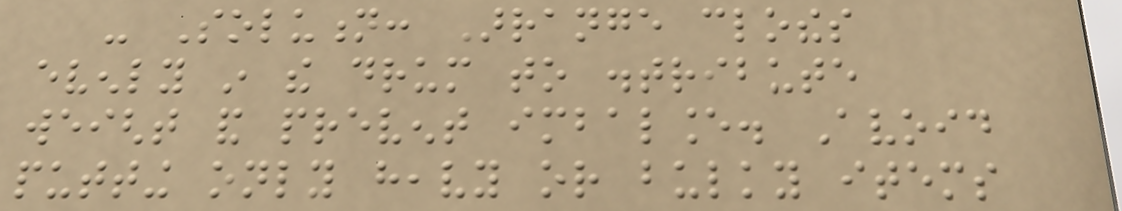- Solution: Arrange clothes
evenly in the drum to distribute
weight and prevent imbalance. Avoid
putting only heavy or bulky items
